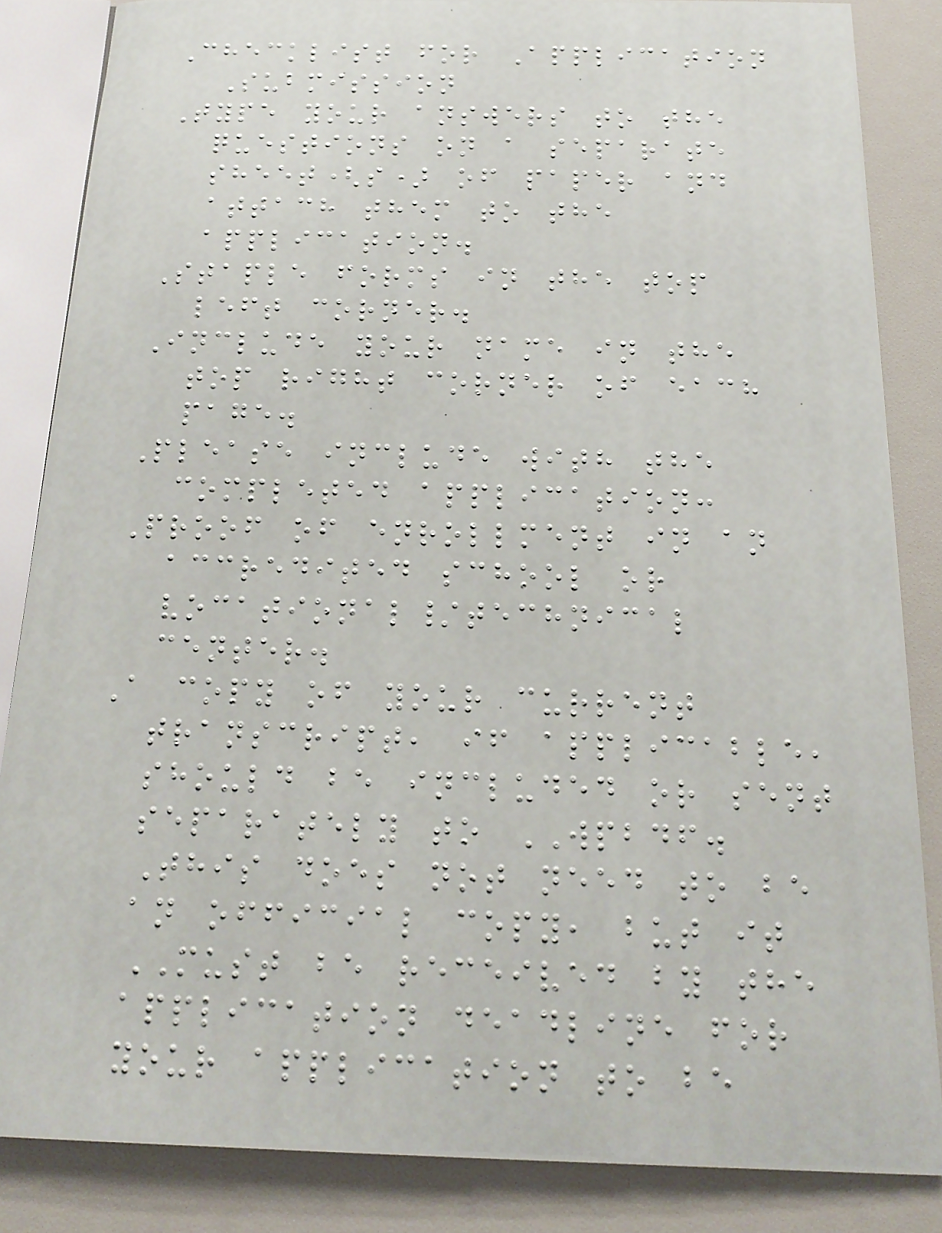Checklist for Application
Submission
Type your answers to the
questions on a separate
sheet(s) of paper and
attach them to the
application.
Staple forms in the top
left corner.
Include your name in the
top right corner of each
page.
Please include with the
completed application:
Proof of enrollment in an
accredited school or
vocational/technical
center.
A copy of your current
transcript, if applicable,
should be included or sent
separately to WPBDF.
This does not need to be
an official copy, but it
MUST be received by the
application deadline for
your application to be
